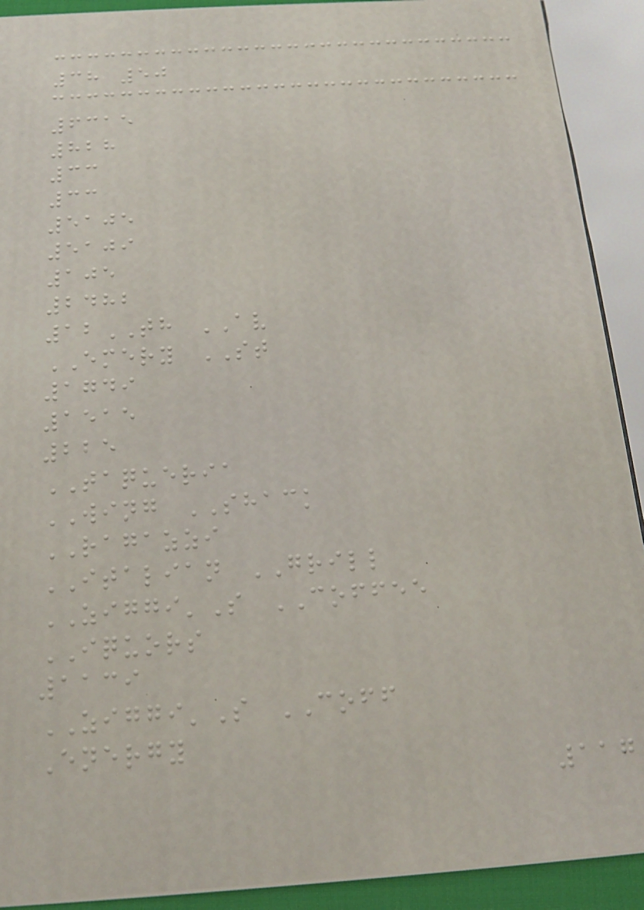38 50
6315
828
33
33
5105
5109
105
2482
12TH AV
EMERY ST
1749
1515
225
TAQUERIA
WING SHACK
RAGAZZI
ITALIAN GRILL
ZIGGI'S COFFEE
IQUORS
1139
ZIGGI'S COFF
Energy
117
